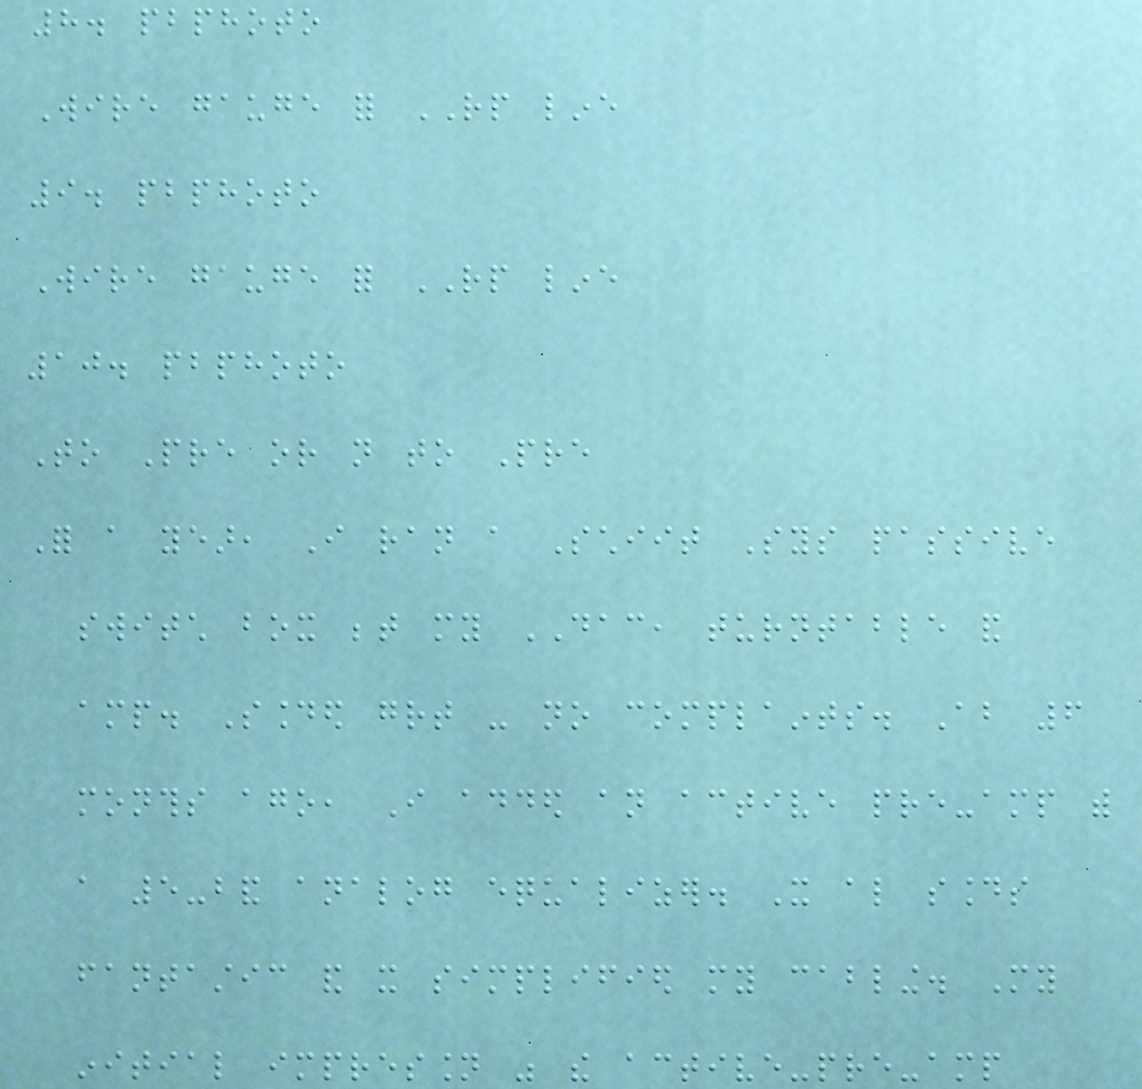8. pbphoto
Wire gauge for RP line
9. pbphoto
Wire gauge for RP line
10. pbphoto
To Pre or not to Pre
For a year, I ran a Schiit Sys passive
switch box between my DAC, turntable and
amp. Sounded great - no complaints. About 6
months ago, I added an active pre-amp with
a 5-band analog equalizer. It also sounds
fantastic and it simplified my cabling. My
initial impression was the active-pre-amp
